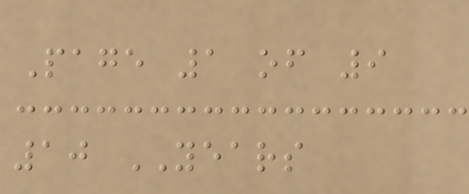Page 1 of 9
10 YEARS
